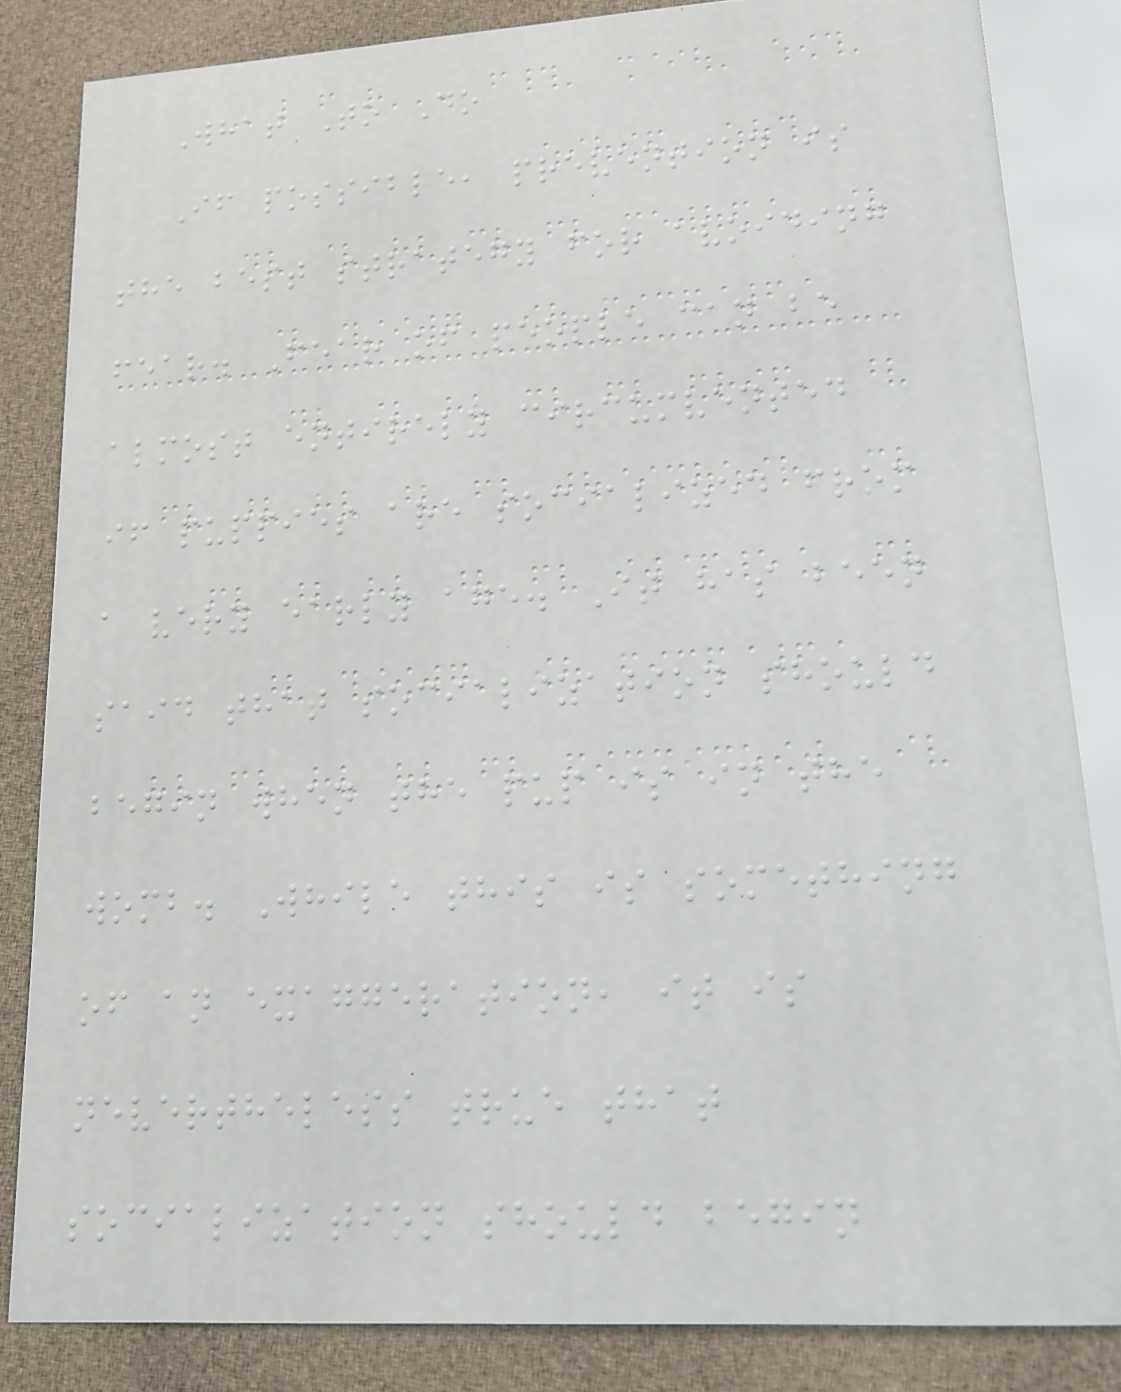What To Do
If possible, prevention is
the best strategy for avoiding
fear. Fear of people can be
almost entirely circumvented
if puppies are socialized from
a very early age. It has been
said that socialization should
begin when the pup is in the
womb. While this is something
of an exaggeration, it is
nevertheless true that
socialization should begin
